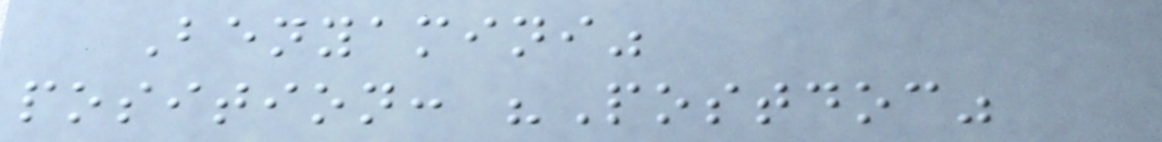Benyamini"
position: "Postdoc"
